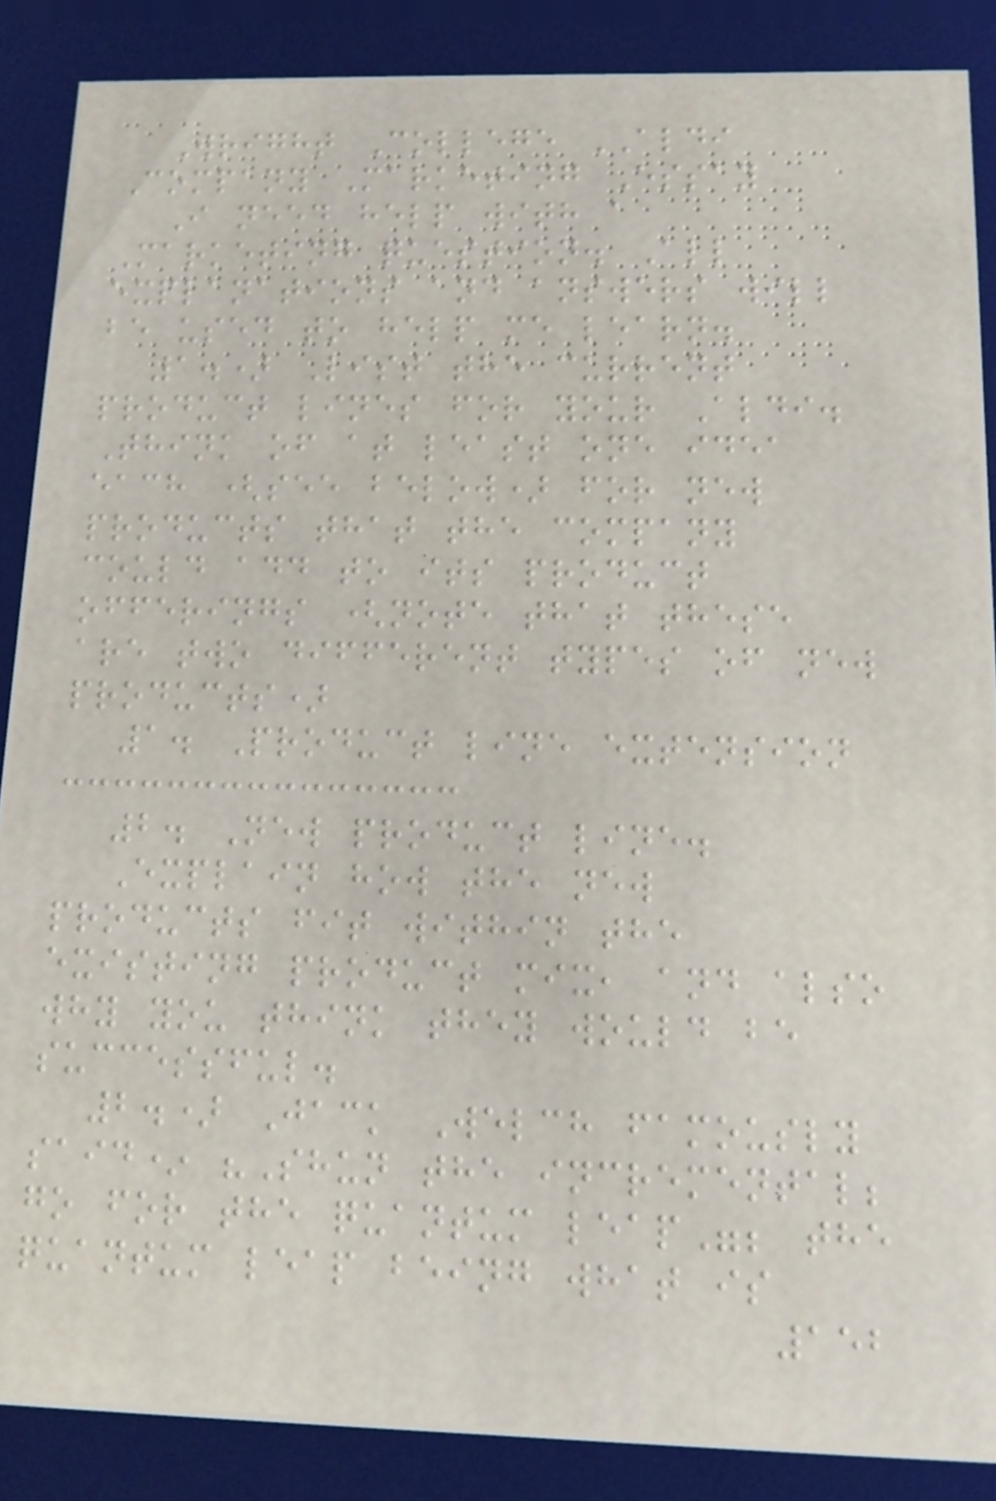Wright College ALDI
Company Marketing Essay
I need help with a
Marketing question. All
explanations and answers will
be used to help me learn.
1.) List the current
product lines for your Aldi.
Think of at least one idea
each (see below) for new
products that the company
could add to its product
offerings (note that these
are two different types of new
products)
1. Product line extension
2. New product line.
Explain how the new
products fit within the
existing product mix, and also
why you think they would be
successful.
2.) Jack Welch famously
said* "Shun the incremental;
go for the quantum leap"; the
quantum leap being what is
152
